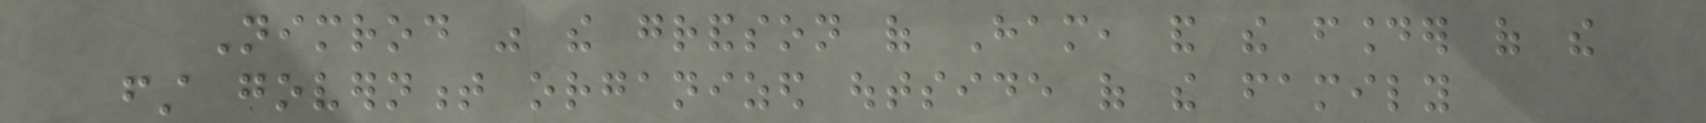Nimrod was the grandson of Ham, and the founder of the
first government organized outside of the family
